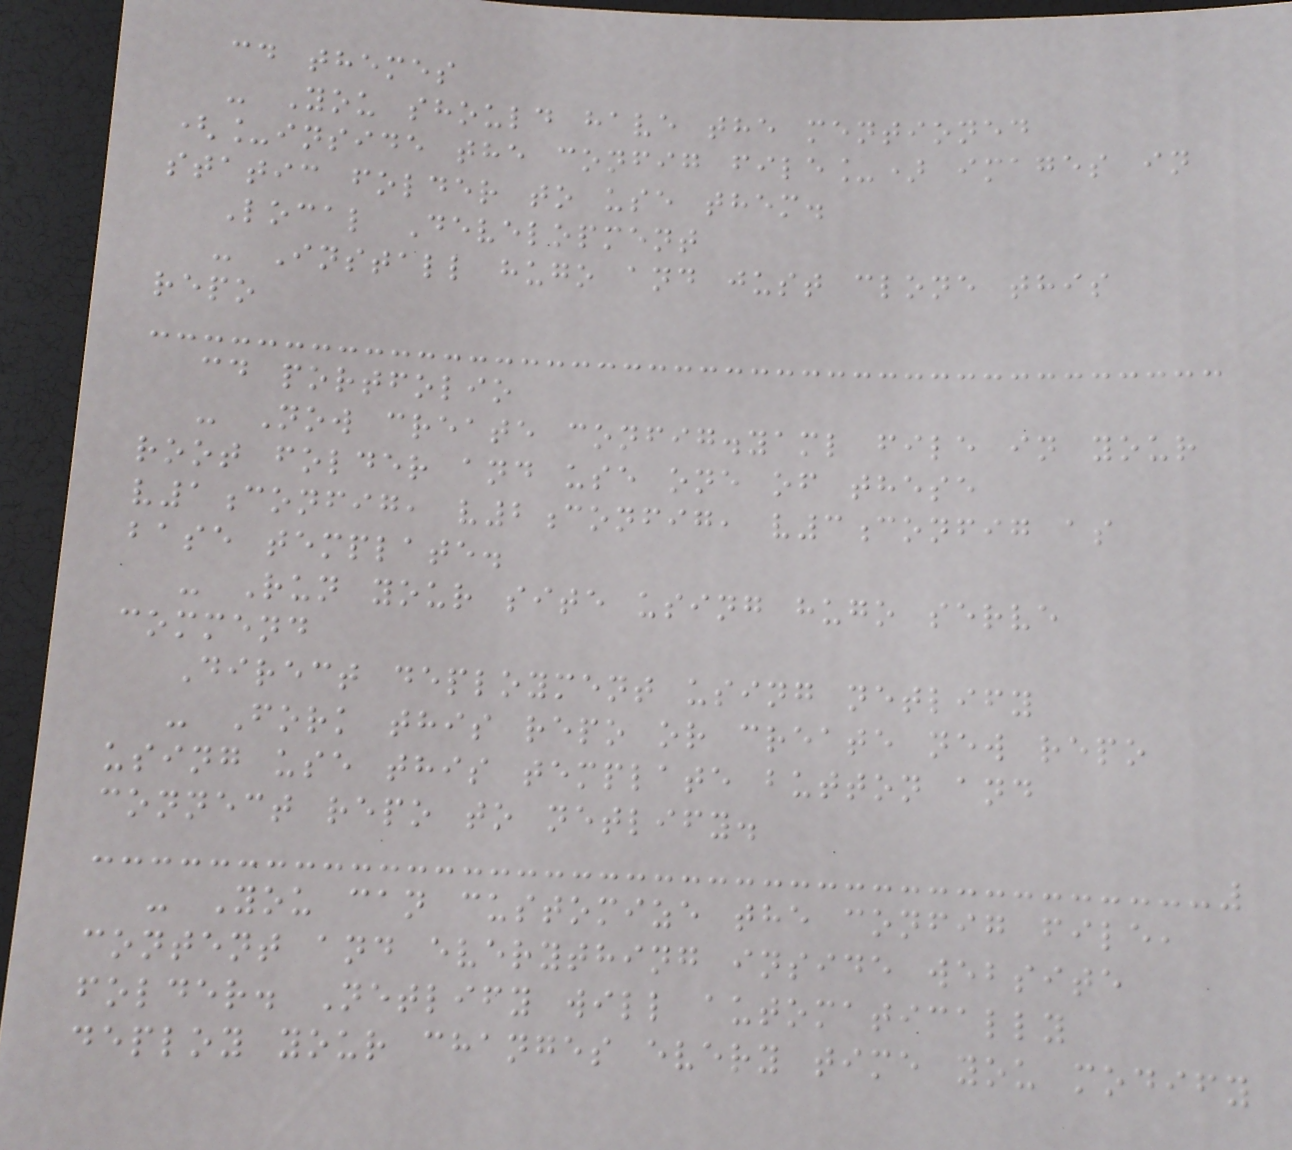cd themes
- You should have the mentioned
(_inside the config file_) images in
static folder to use them.
Local Development
- Install hugo and just clone this
repo
cd portfolio
- Now create config.yaml file in your
root folder and use one of these
v1config, v2config, v3config as
base template.
- Run your site using hugo serve
commend
Direct deployment using netlify
- Fork this repo or create new repo
using use this template button and
connect repo to netlify.
- You can customize the config file,
content and everything inside website
folder. Netlify will automatically
deploy your changes every time you modify
